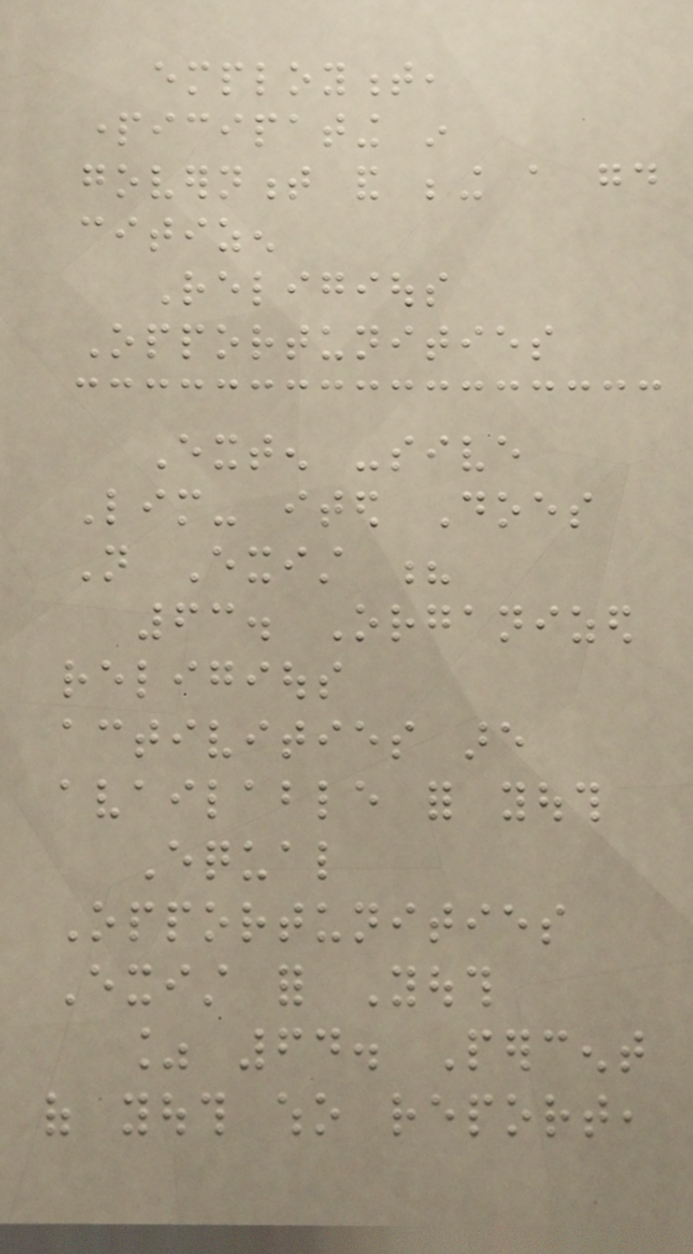employment,
participating in
government and being a good
citizen
Religious
Opportunities
Exten -sive
Lim- ited Does
Not Exist ?
63. Organized
religious
activities are
available for youth
Equal
Opportunities
Exist for Youth
% 64. Percent
of youth who report,
